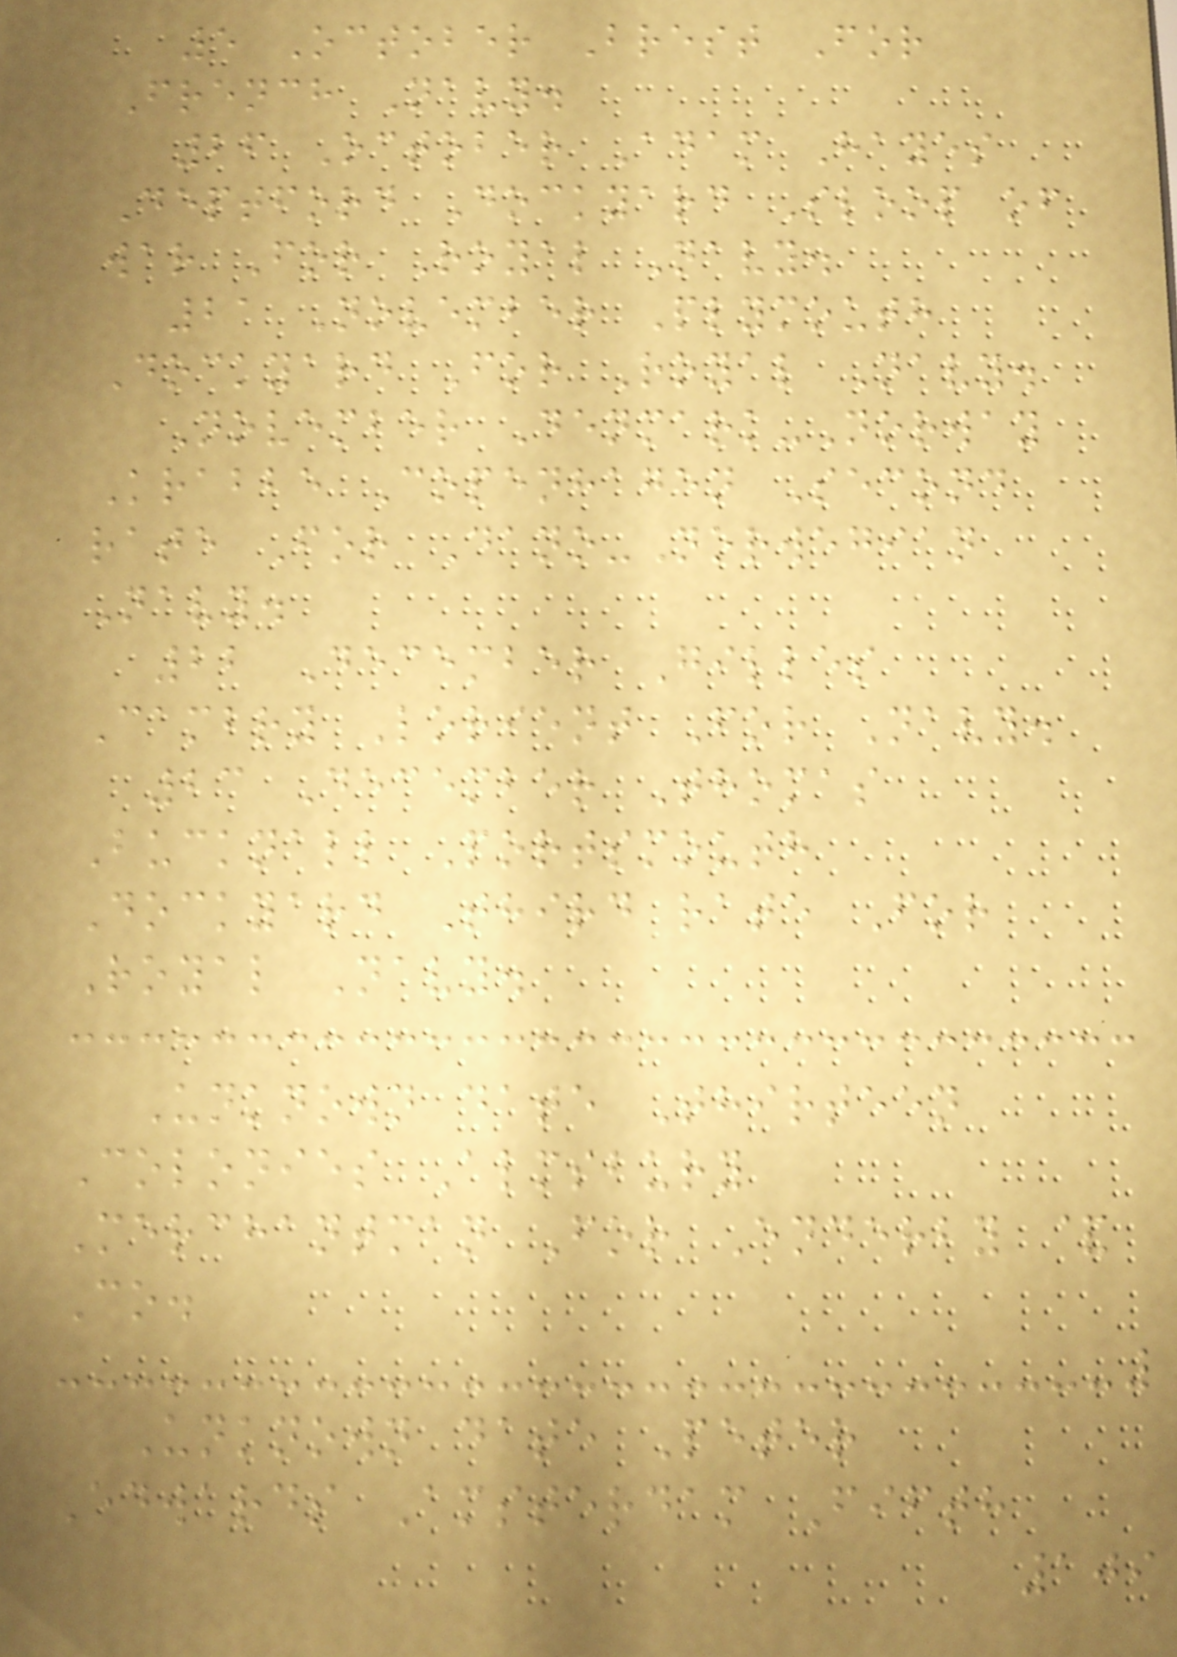5 October Brest For
French Navy.
26 October Adam Hayes
Deptford Dockyard Sloop of
war For Royal Navy.
21 November Plymouth
Dockyard For Royal Navy.
November Denmark-Norway
Krabbe Copenhagen Second
rate For Dano-Norwegian
Navy.
22 December Gilles
Cambry Lorient For Navy.
23 December Thomas
Bucknall Portsmouth
Dockyard Third rate For
Royal Navy.
Unknown date Thirteen
Colonies Almsbury
Merchantman For Enderby &
Co.
Unknown date Peter
Edwards Amsterdam Fifth
109
